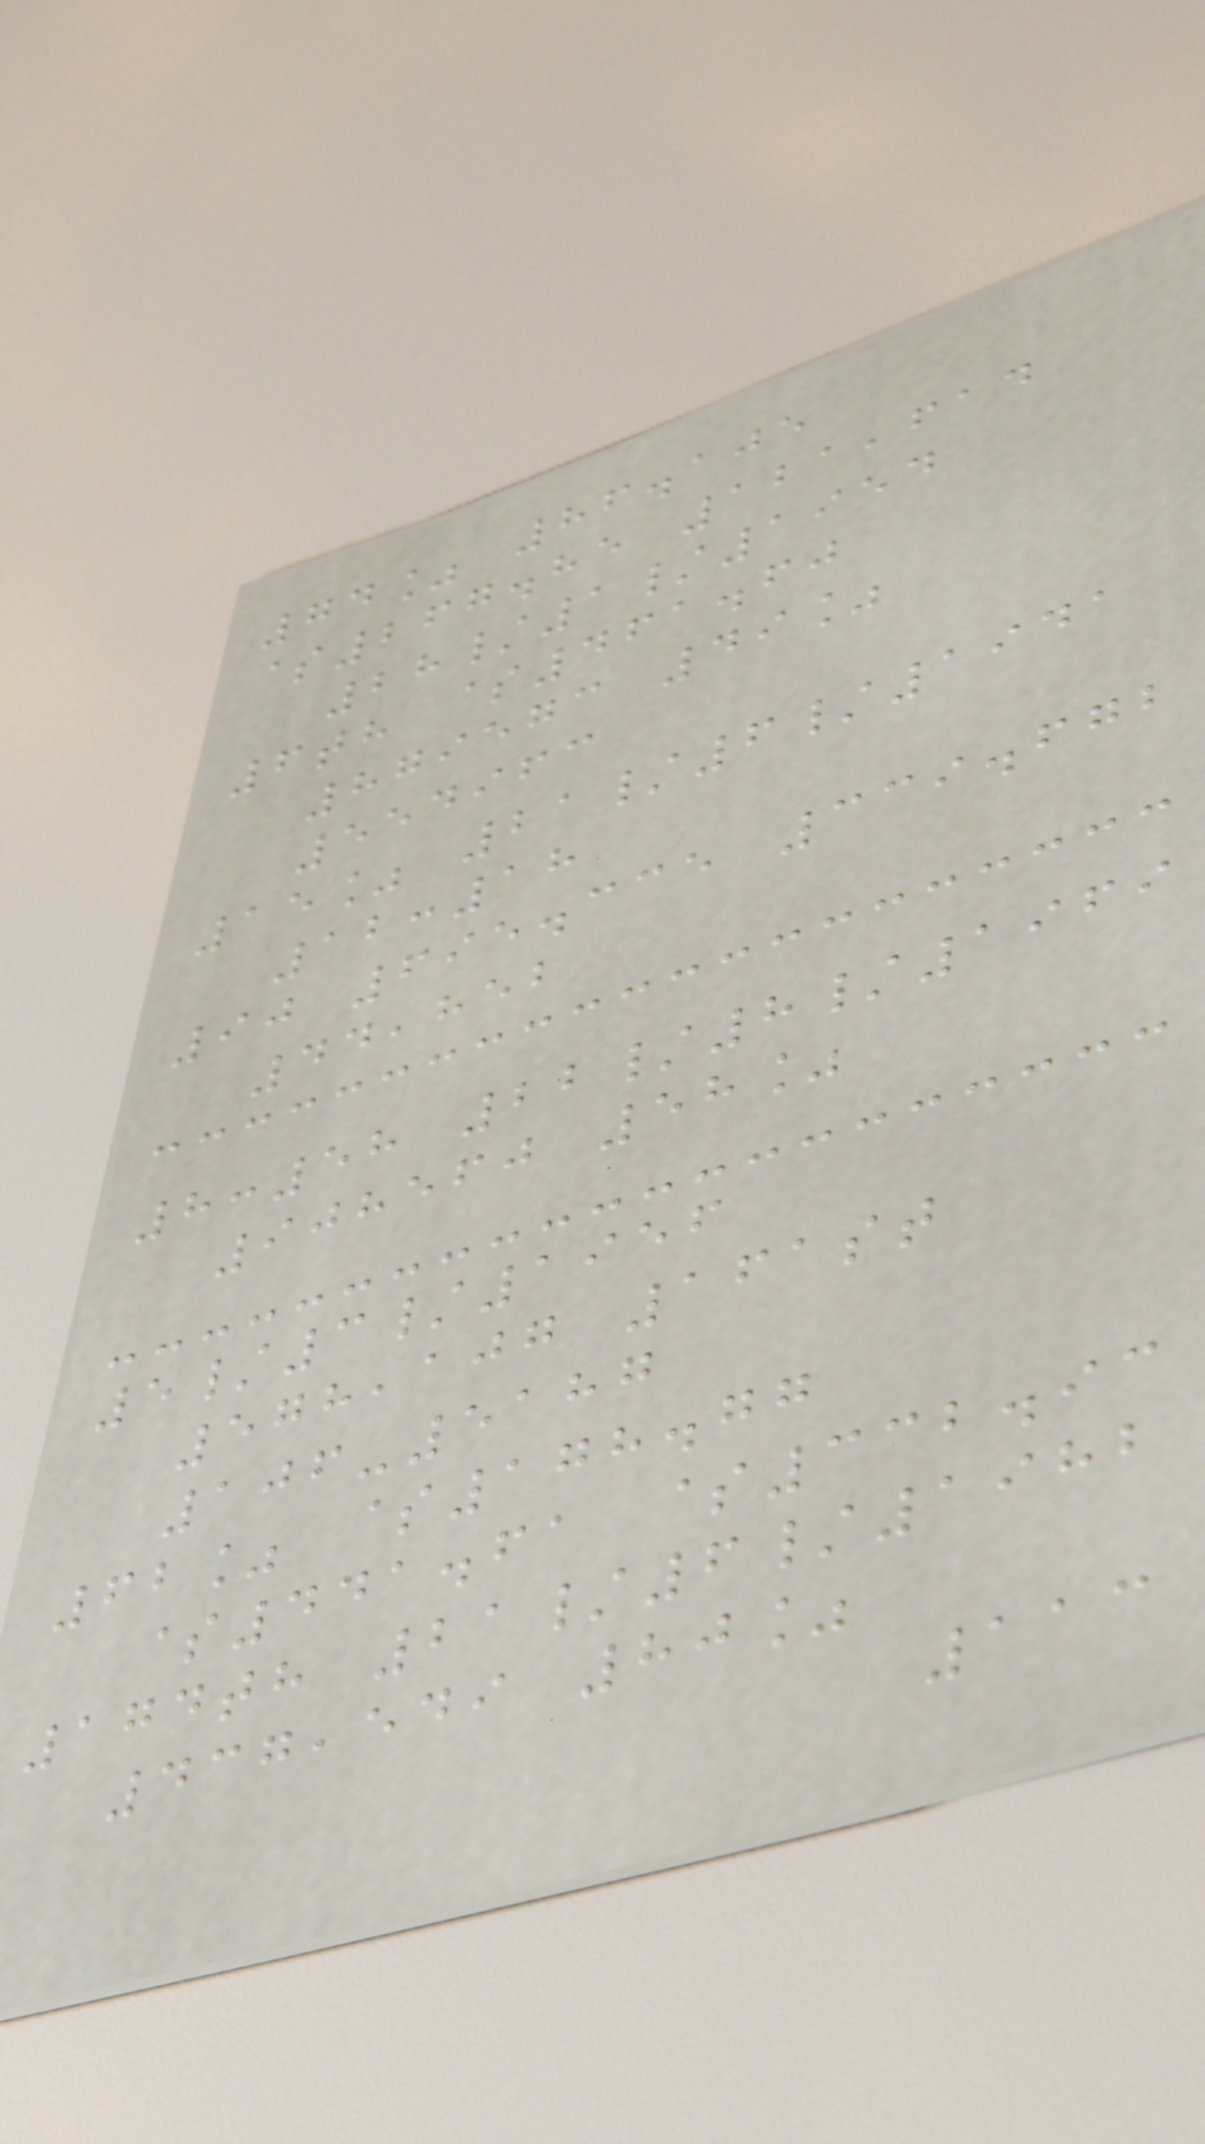74% 86.105
$267.85 121,614
28/1/1954
6th $461.60
879573 49%
554963
15% 21/6/1941
12:18
90 695.335 339.672
44,852
8:58 22/8/1969
908560 58%
5/3/1956
578,107 161st
106-5187
62% $178.77
$441.61 $332.93
174th 21/6/1982
437,549 80%
113
